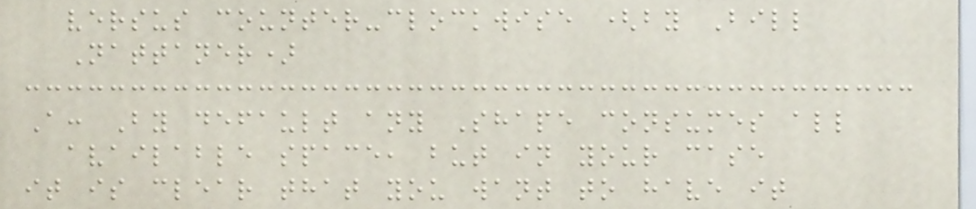versus counter-clockwise (by Bill
Nattaner)
A: By default any Shape consumes all
available space, but in your case
it is clear that you want to have it
